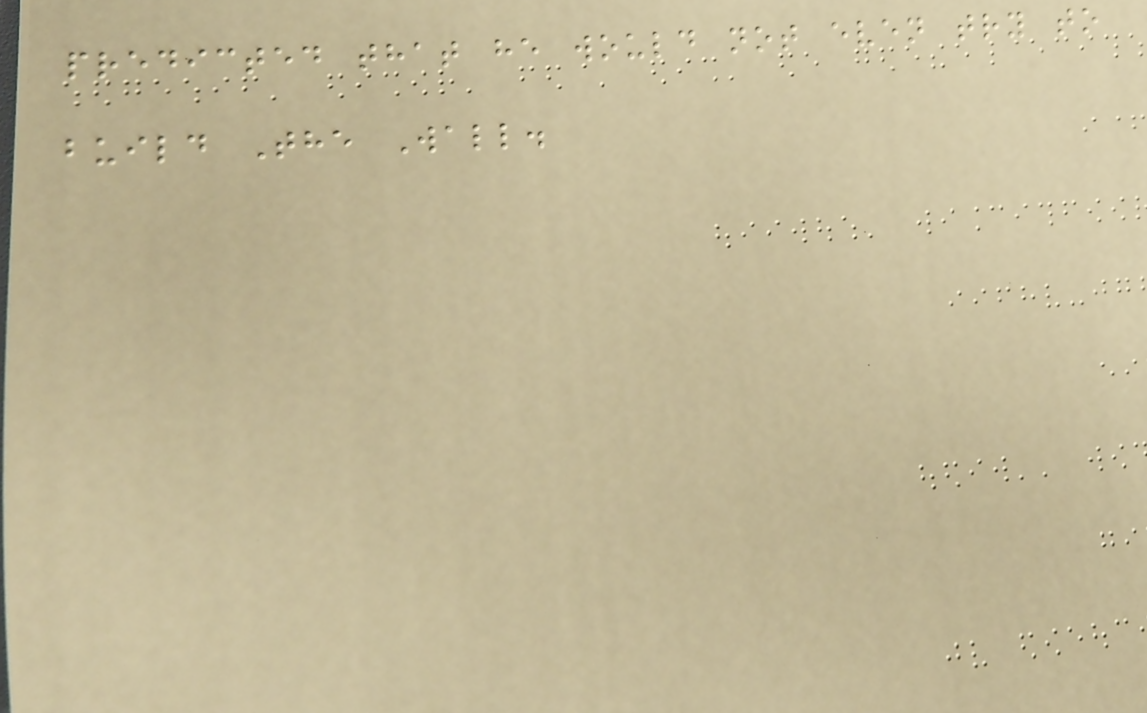predicted that he would not even try to
build The Wall.
